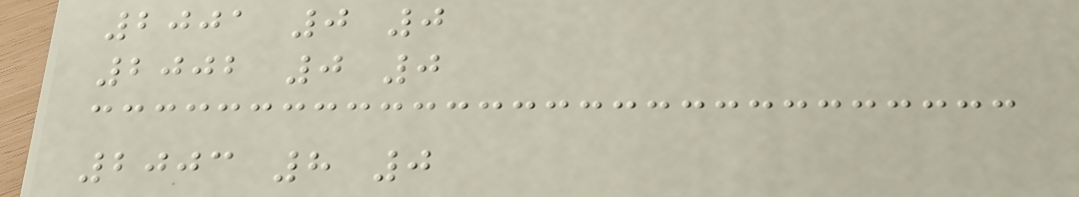2001 0 0
2002 0 0
2003 8 0
